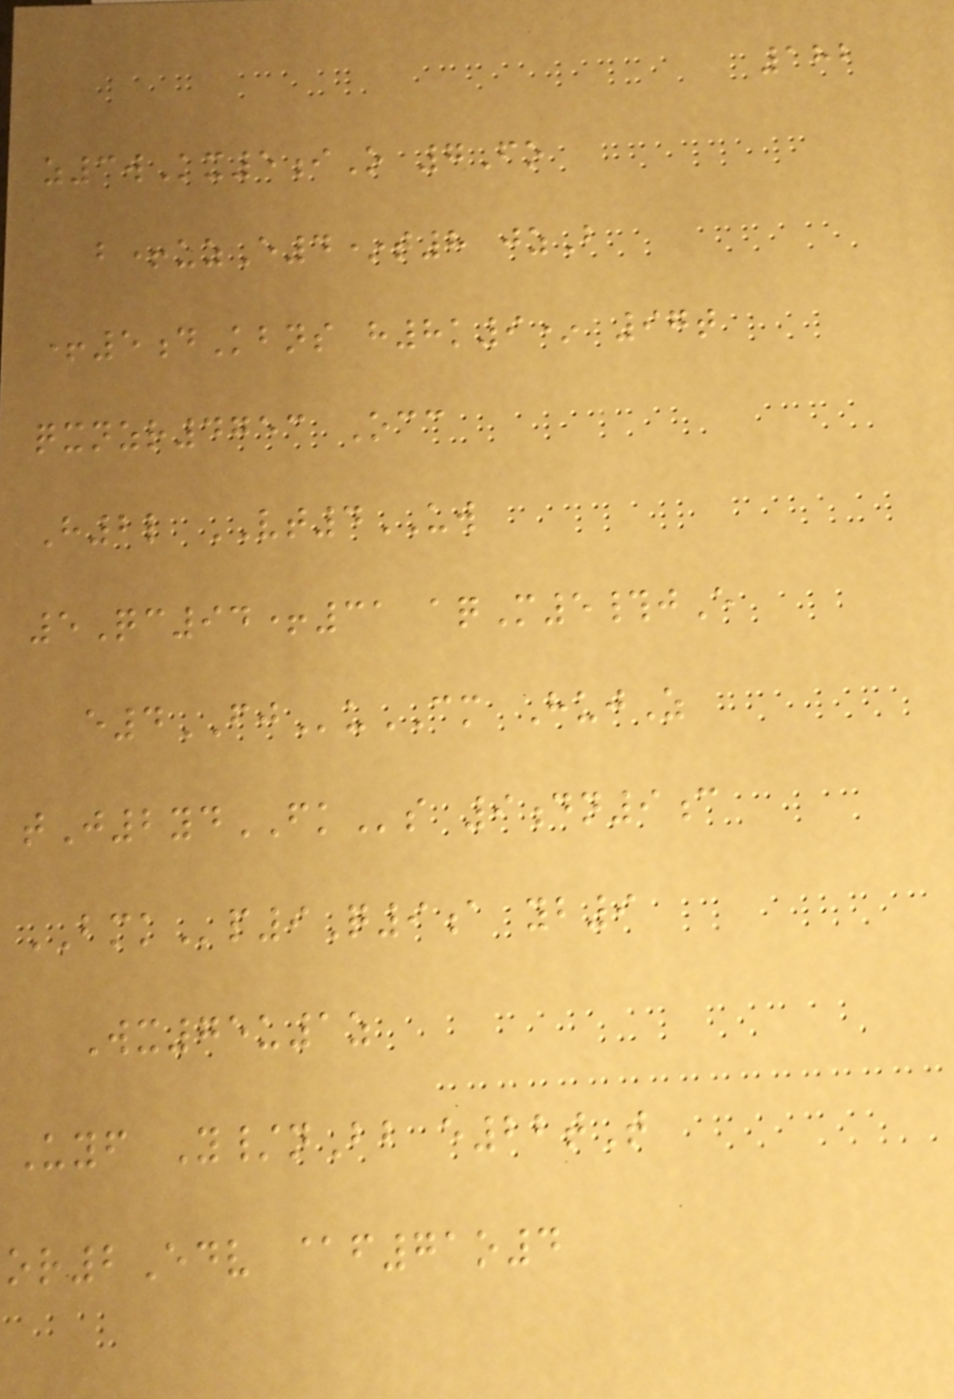182
z3wKx5iO 7Fo
b+uzE4*t8 jzB
+5dKbns h8k9* 97t
qxnzr4753 Occ
H2l VT4UW
5Qc94+31 aqM5#jE
e4FJuCM HujZ
tJ2ydFKs 9dn9c
BMKp9Q9a yb9
Wx75u1z
Uyf Y/nBb e22tT
or2Edv @f71o4
